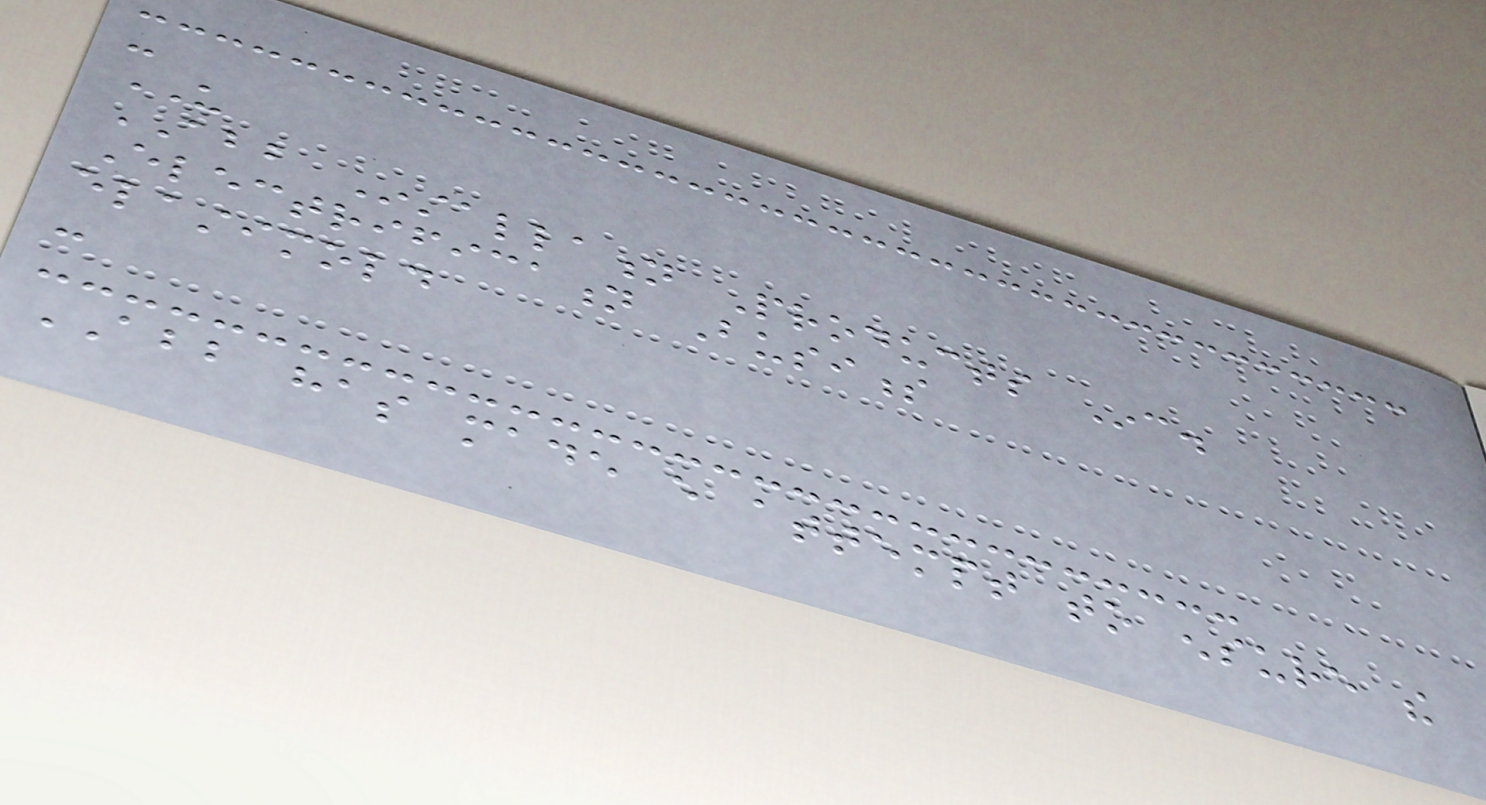-
US
ABB Installation Products Inc.
Electrification Business
elastimold
-
ABB has made every attempt to ensure the
